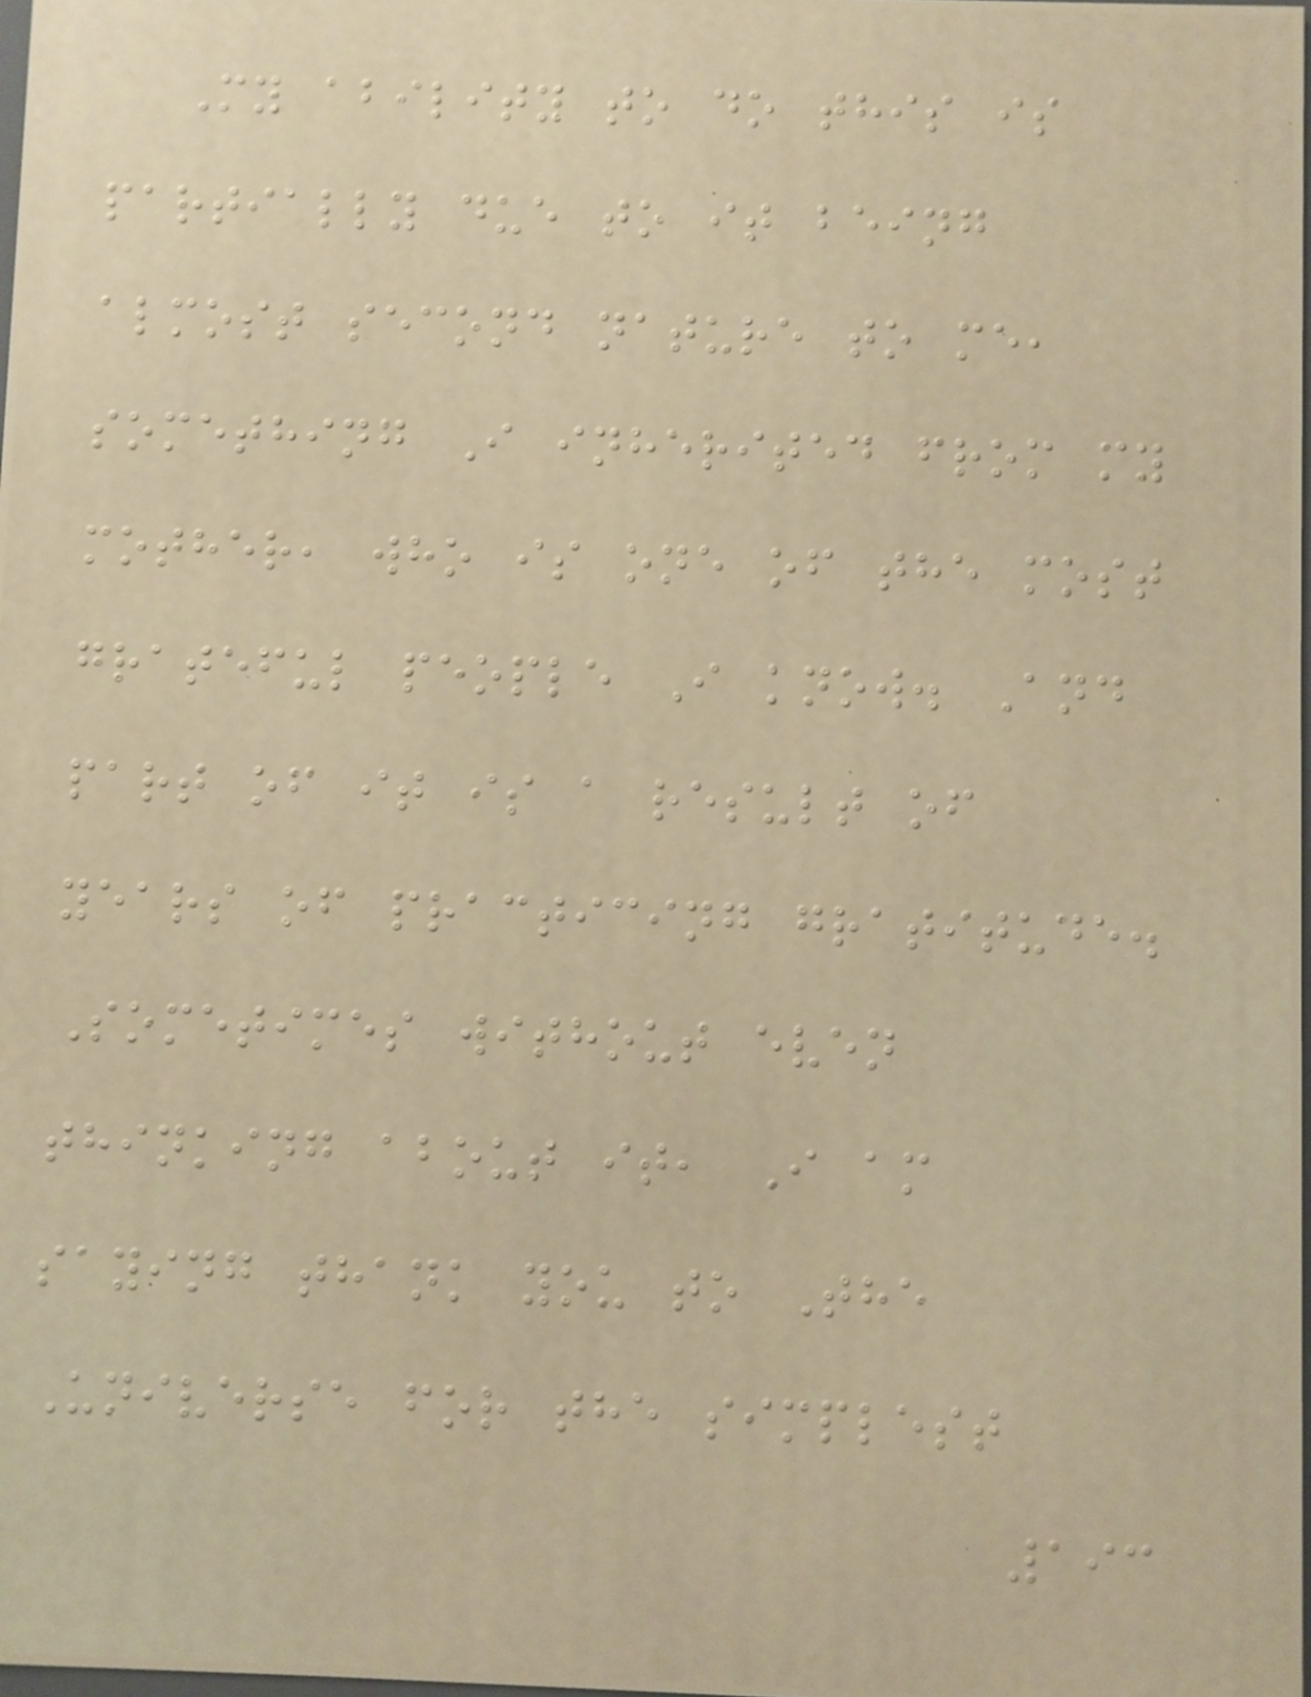My ability to do this is
partially due to it being
almost second nature to me,
something I inherited from my
mother, who is one of the most
grateful people I know. And
part of it is a result of
years of practicing gratitude.
Sometimes without even
thinking about it, I am
saying thank you to The
Universe for the simplest
193
